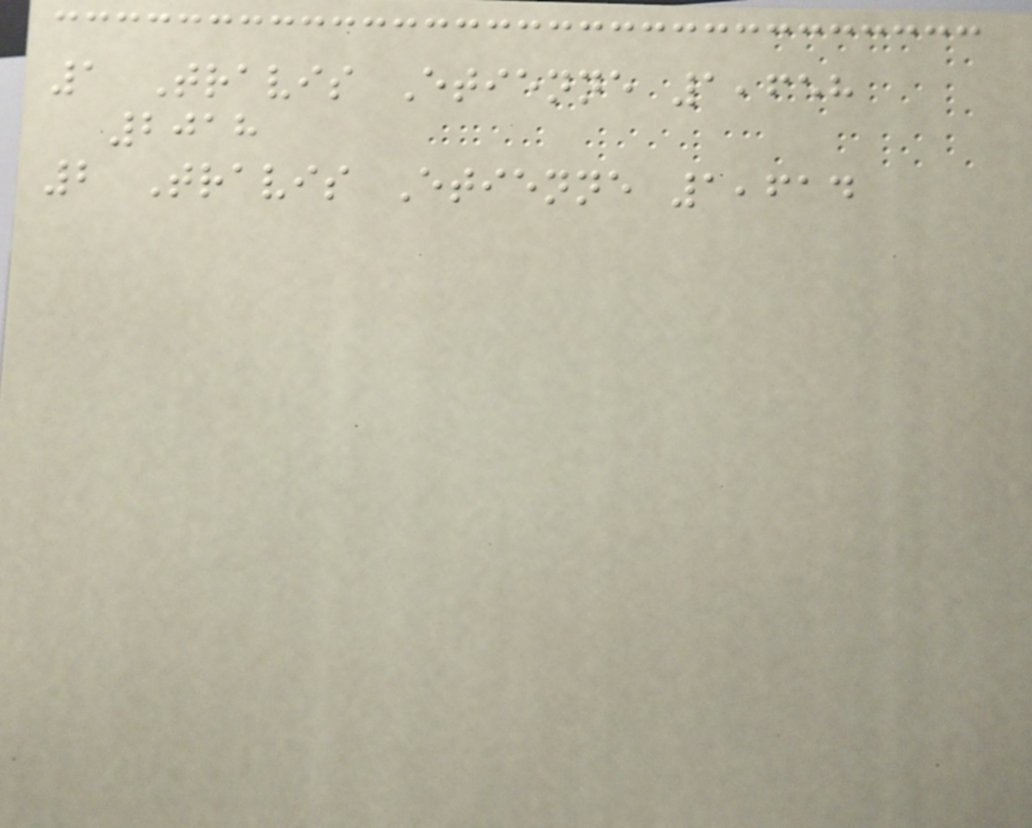1 Travis Etienne 1,658
2018
2 Travis Etienne 1,614
